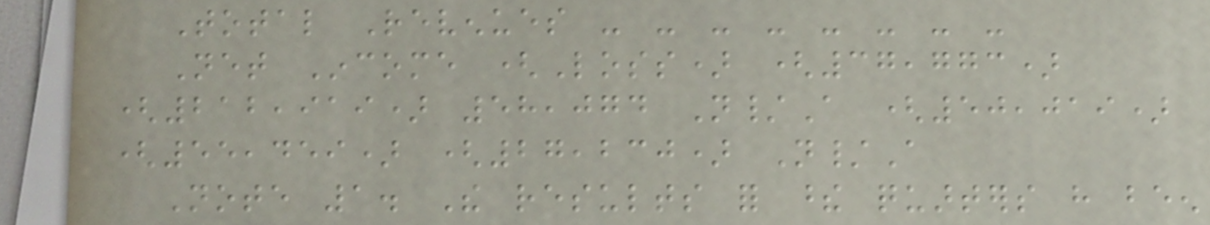Total Revenues - - - - - - - -
Net Income (Loss) (37,773)
(212,919) 58,074 N/A (50,019)
(55,459) (27,230) N/A
Note 1. The results for these quarters have been
